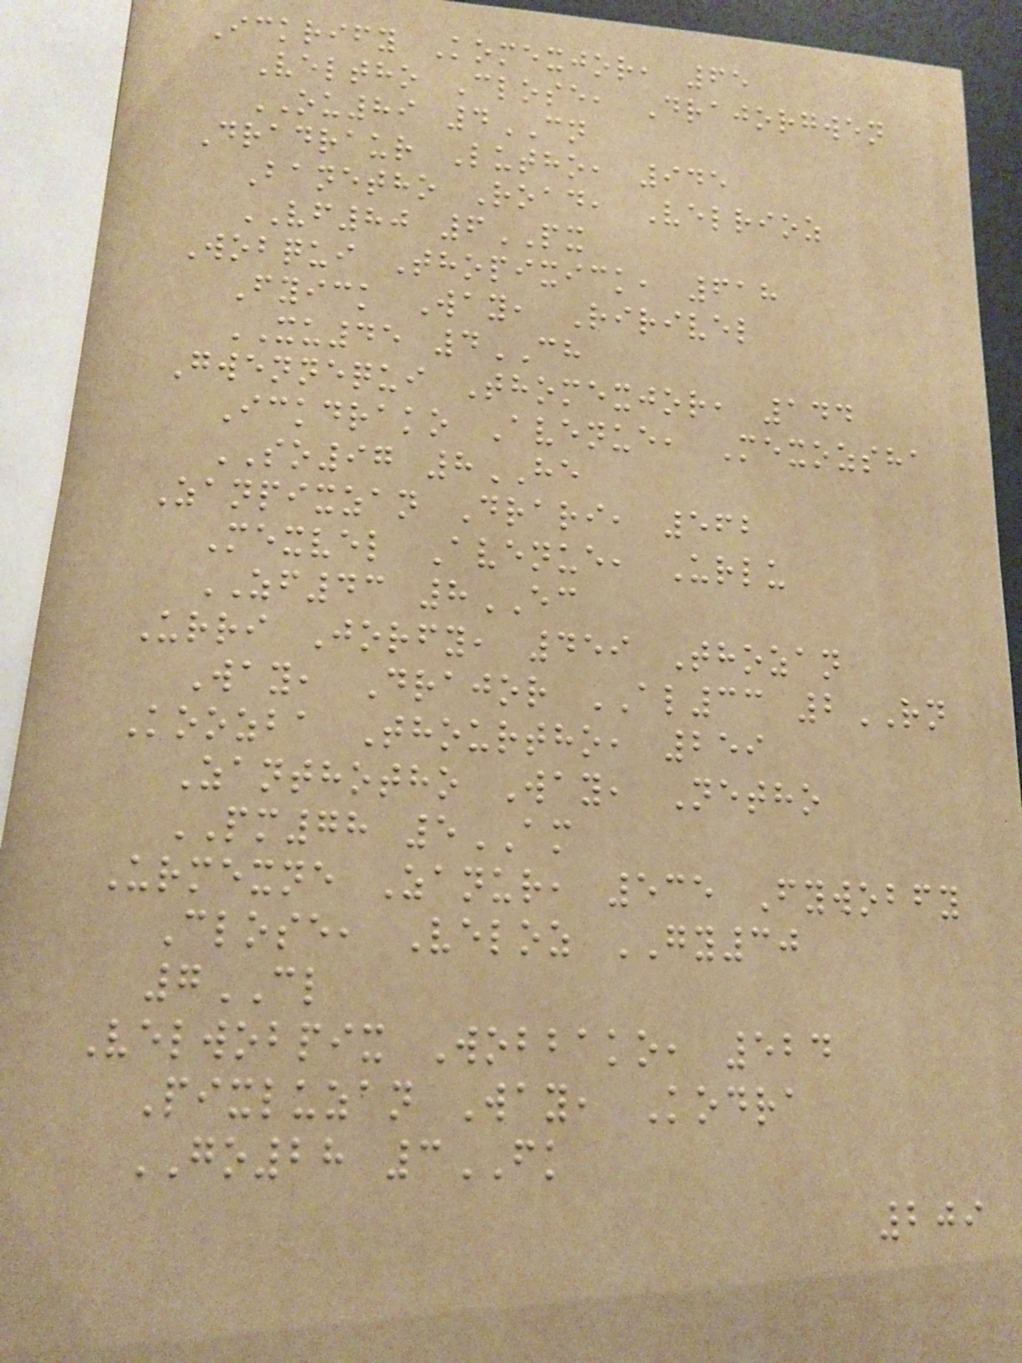Ickrify Komexjor, 65
Veltho Close, Drajorgwen
OU89 4CN
Dradraur Lutho, 945
Banetho Road, Velrioz
VF80 6PX
Wobqui Thopixick, 618
Fyick Way, Ririvel
XU45 4CH
Gwennequi Thomexjor, 144
Ickdrako Avenue, Mexozsha
SO97 8HE
Zanpixzan Drari, 562
Mexvel Avenue, Urlu
ZF43 8EC
Urri Jorfy, 459 Thozan
Way, Drajor AL33 2RN
Koozba Thourtho, 259
Zanthotho Way, Netho
PM78 5AM
Urmexne Zanur, 535 Fywobfy
Close, Veloz GY30
7CL
Velwobpix Wobbako, 524
Pixluzan Way, Kodra
GO28 3FK
209
